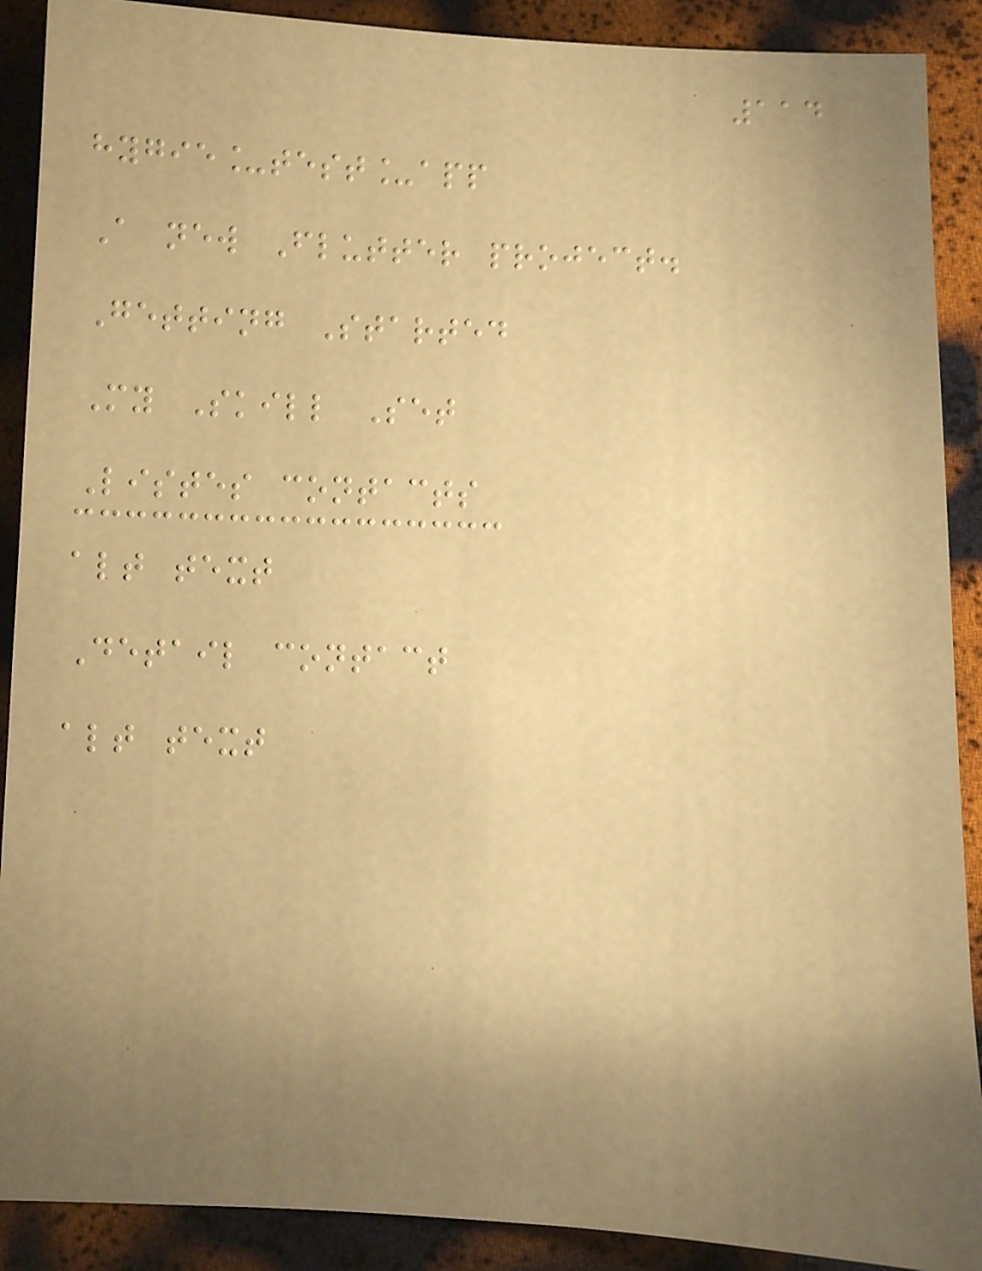114
hygie_test_app
A new Flutter project.
Getting Started
My Skill Set
Listes contacts
alt text
Detail contact
alt text
